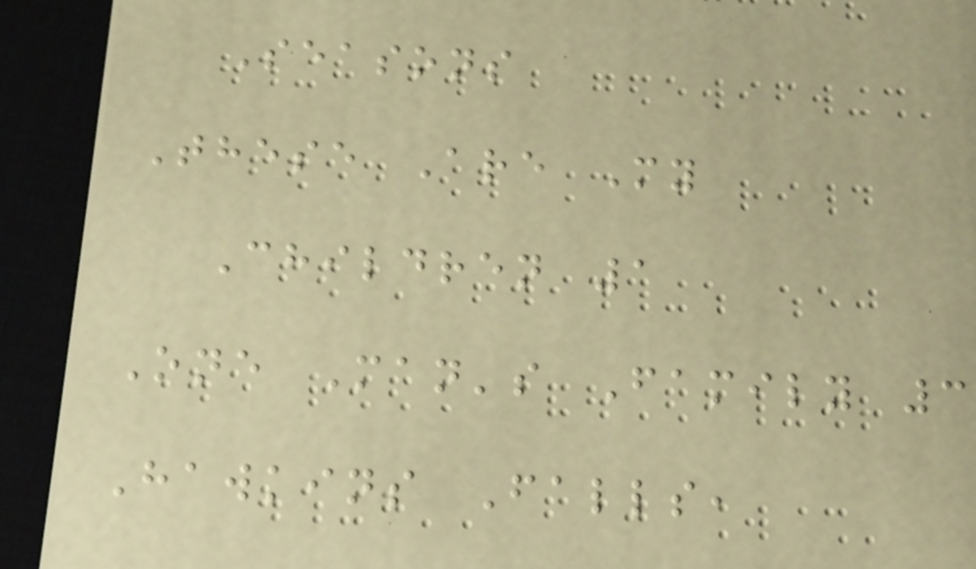Seasons
These Are My
Children 1
One Man's Family 3
Hawkins Falls,
